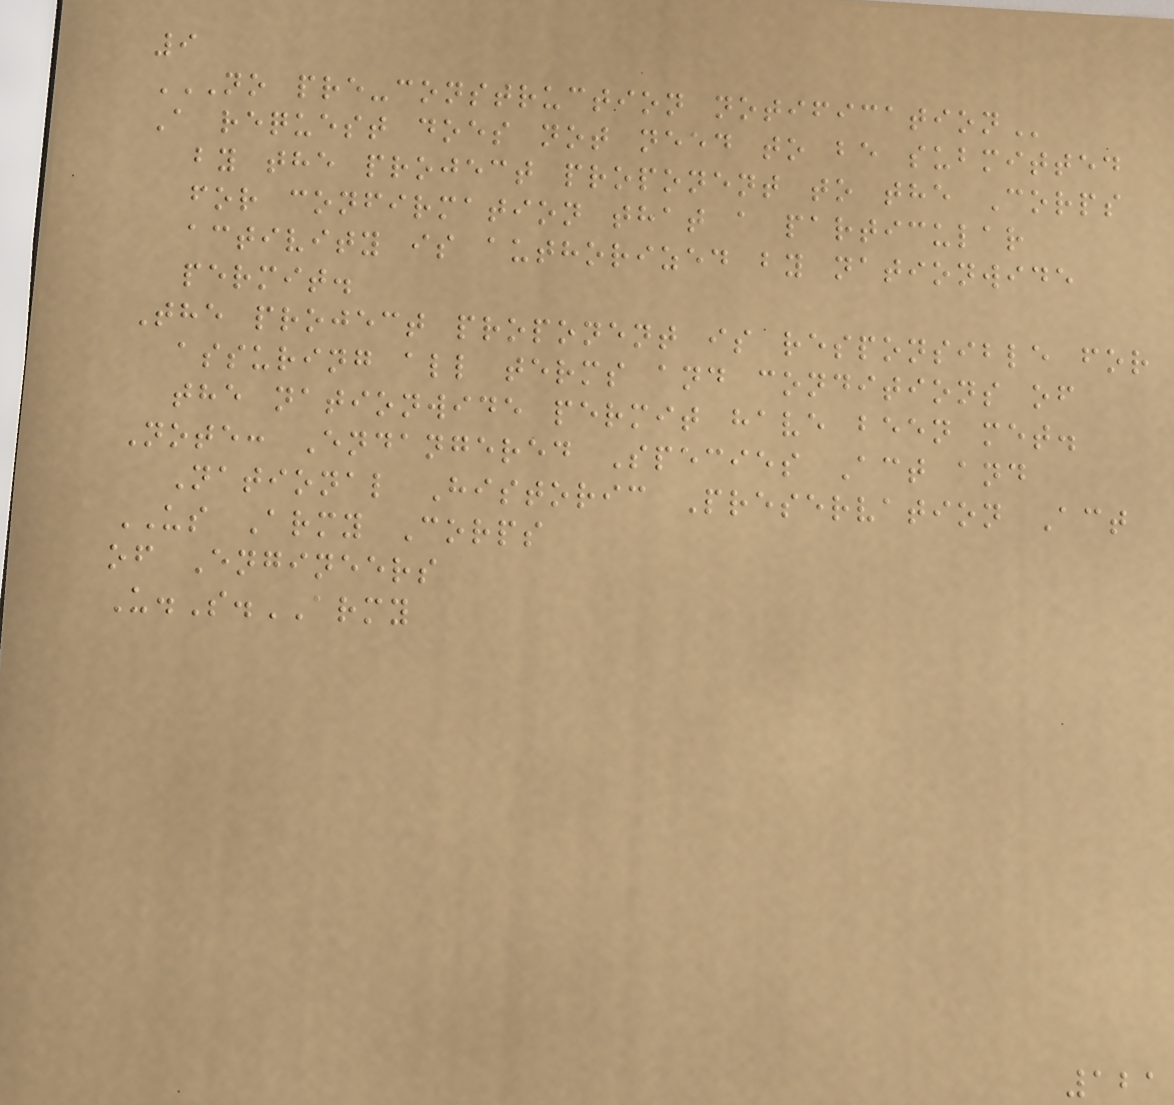9
NO PRE-CONSTRUCTION NOTIFICATION
A request does not need to be submitted
by the project proponent to the Corps
for confirmation that a particular
activity is authorized by nationwide
permit.
The project proponent is responsible for
assuring all terms and conditions of
the nationwide permit have been met.
Note: Endangered Species Act and
National Historic Preservation Act
US Army Corps
of Engineers
U.S.ARMY
121
